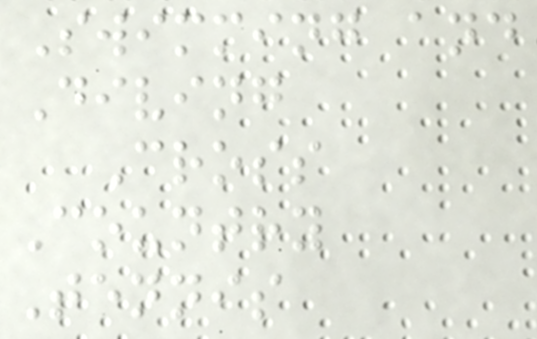Swimming and
Diving
Cross
Country
Tennis
